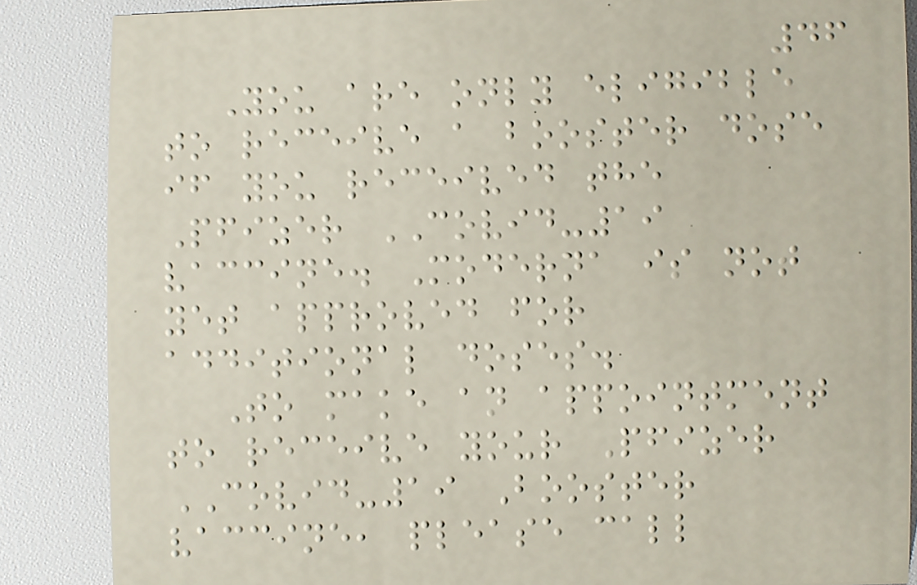46
You are only eligible
to receive a booster dose
if you received the
Pfizer COVID-19
vaccine. Moderna is not
yet approved for
additional doses.
To make an appointment
to receive your Pfizer
COVID-19 Booster
vaccine, please call
